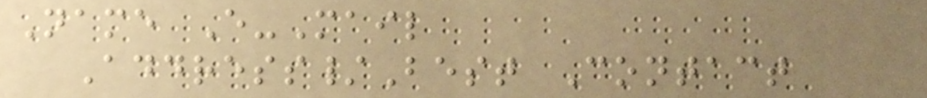Name E-Mail
Address/Best Contact
